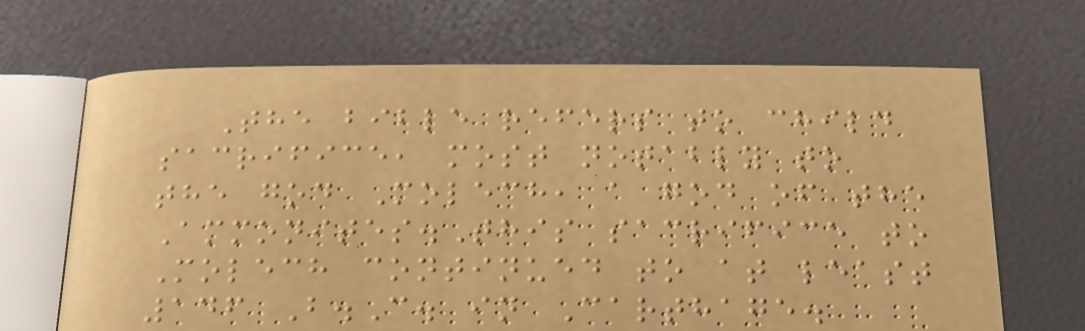The bible refers to child
sacrifice, most notably to
the god Molech, a god of the
Ammonites.This sacrifice to
Molech continued to at least
146 B.C. in Carthage.
